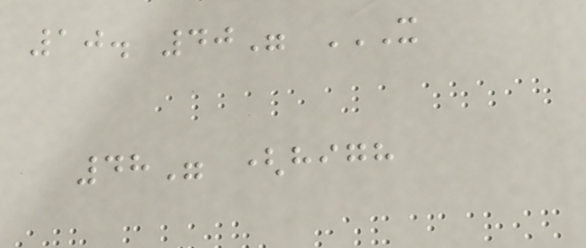10. 40" X
48" (HIGH
